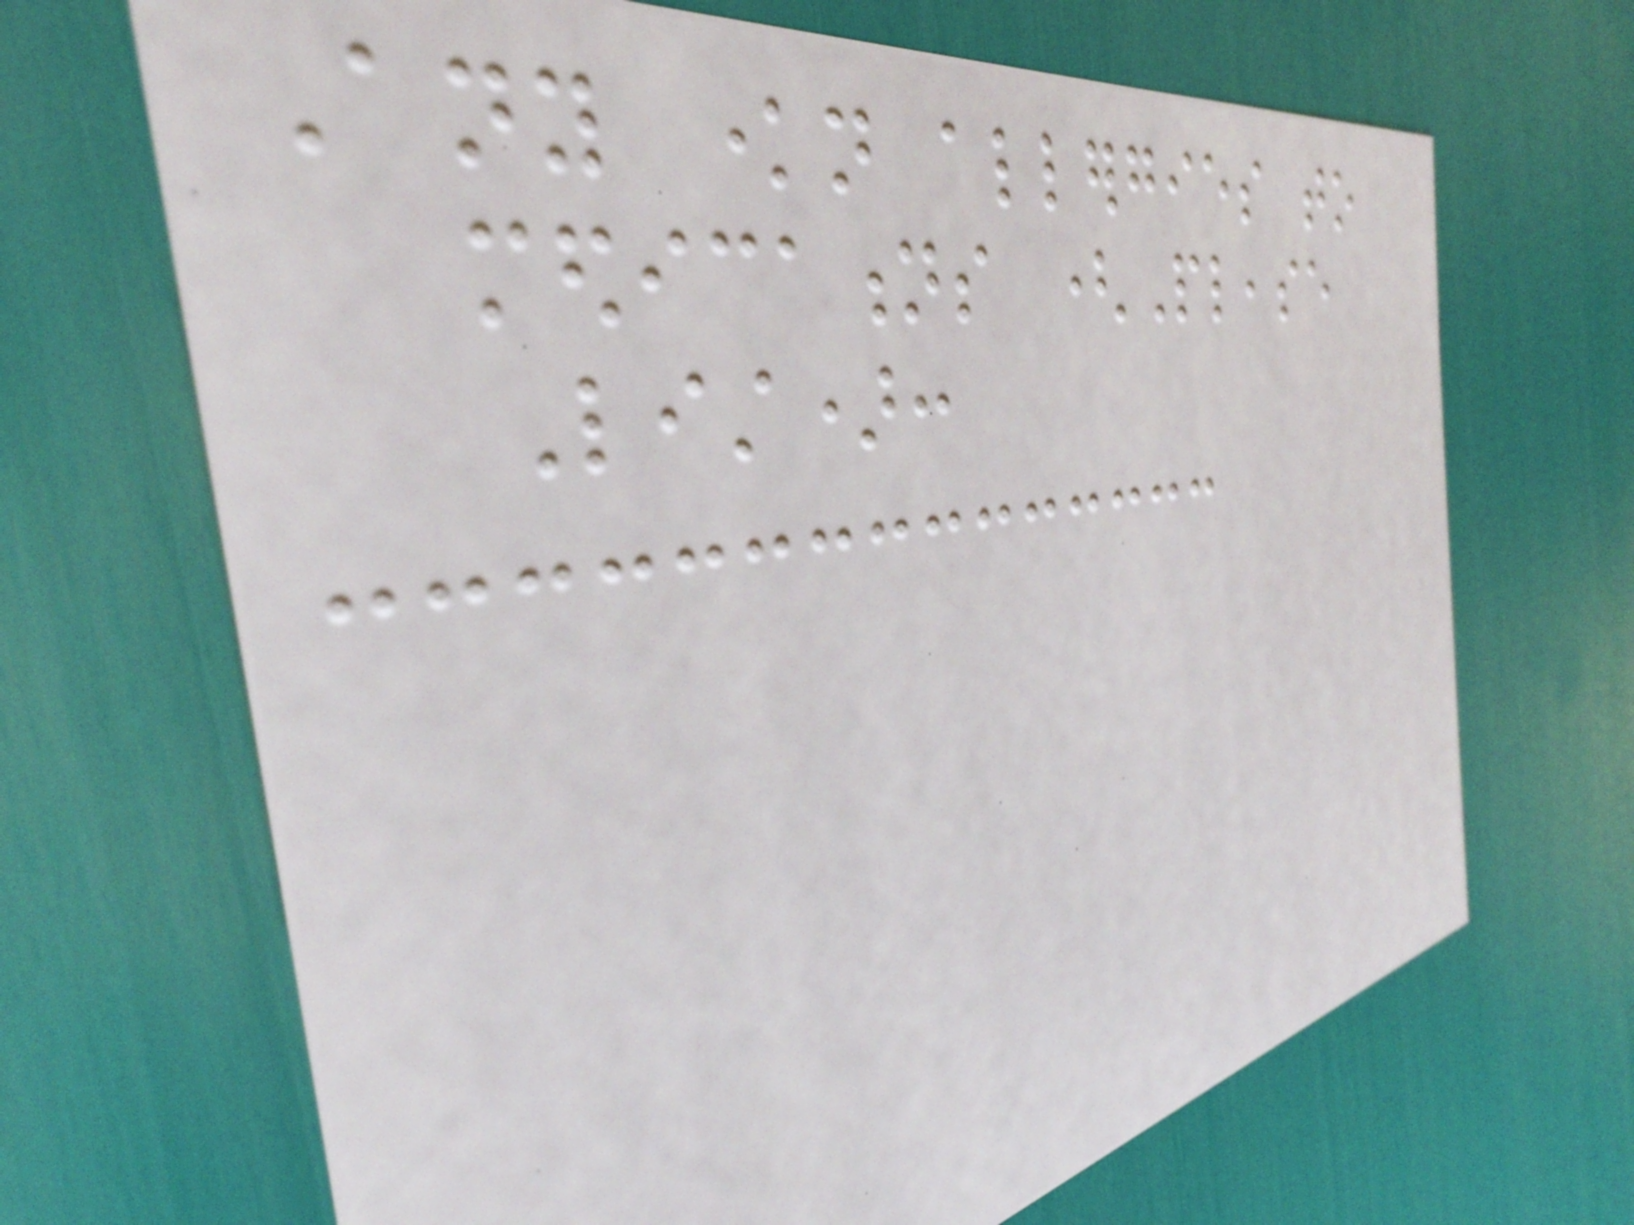Any known allergies to
medications (Please
List):
